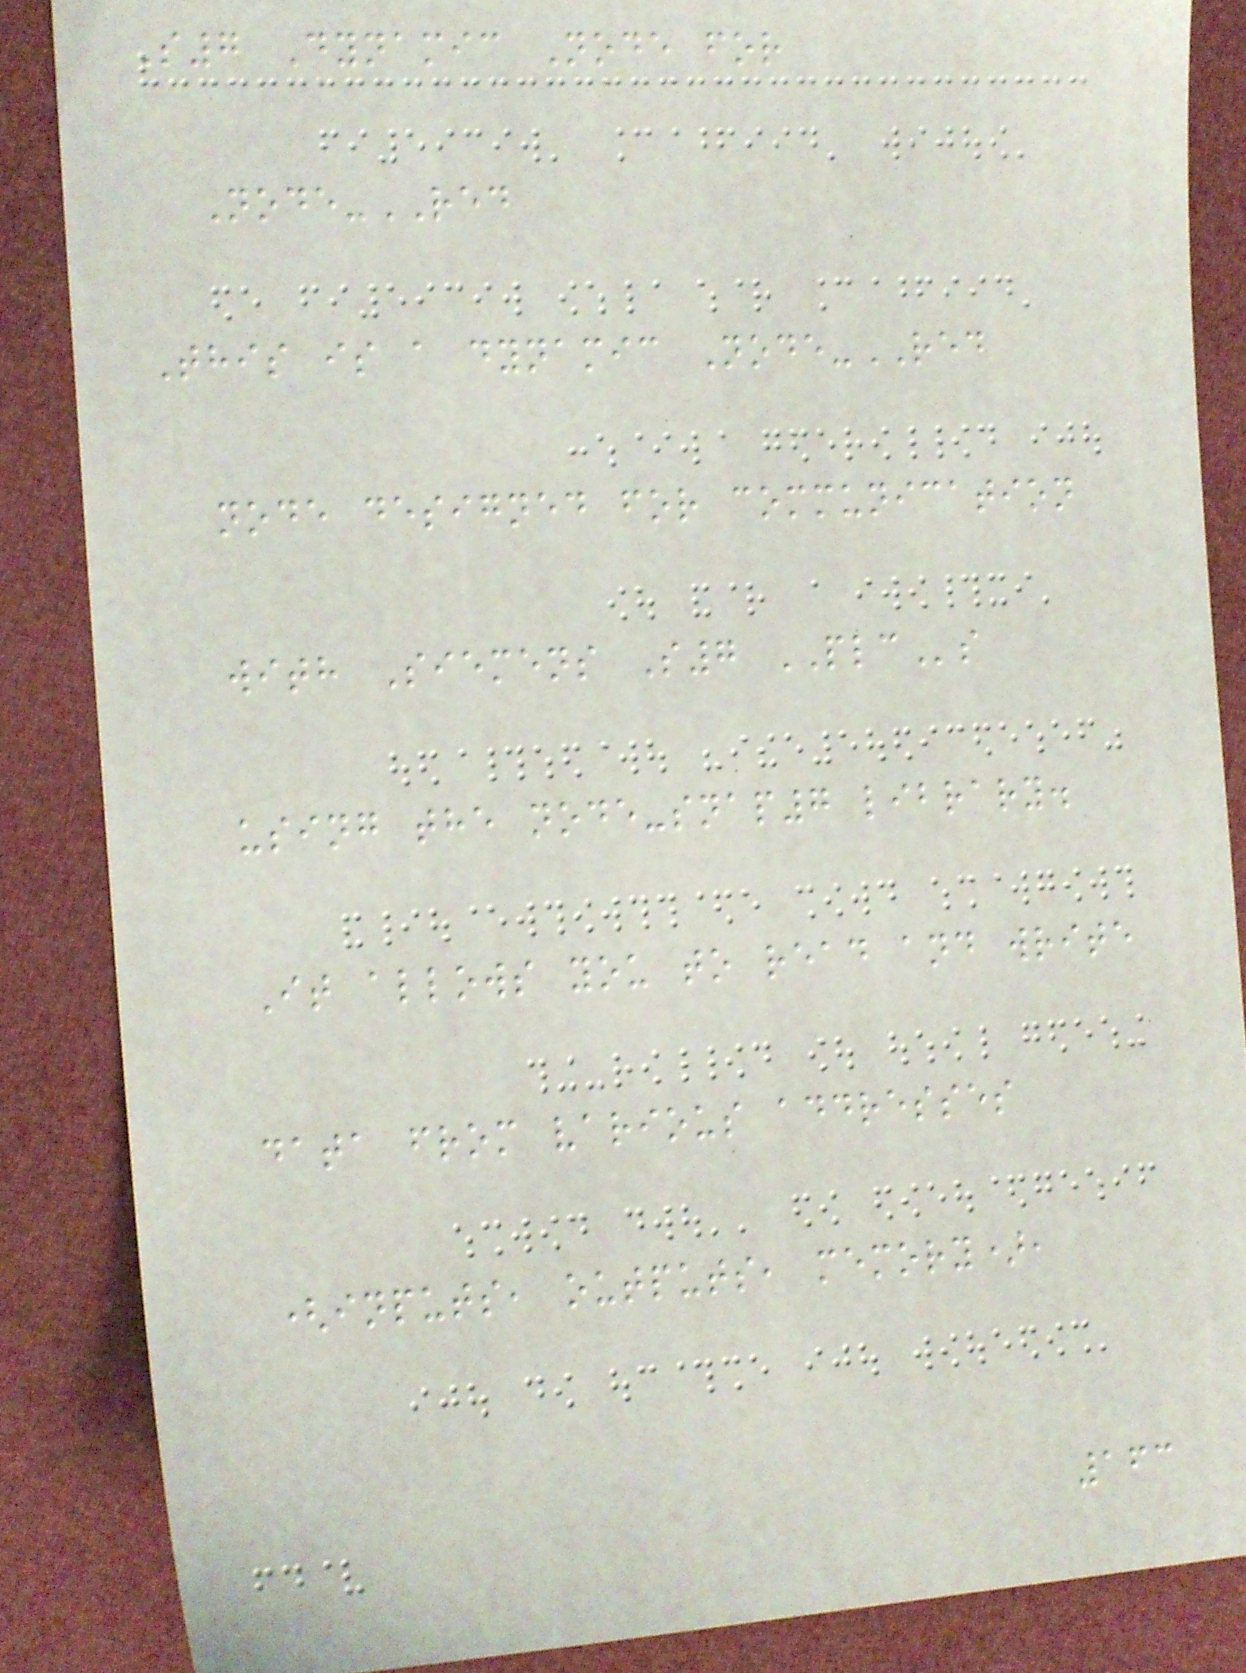S7 Dynamic Node for
Node-RED
This is a dynamic Node-RED
node designed for communication
with Siemens S7 PLCs
using the node-snap7 library.
It allows you to read and write
data from various addresses
(inputs, outputs, memory),
163
